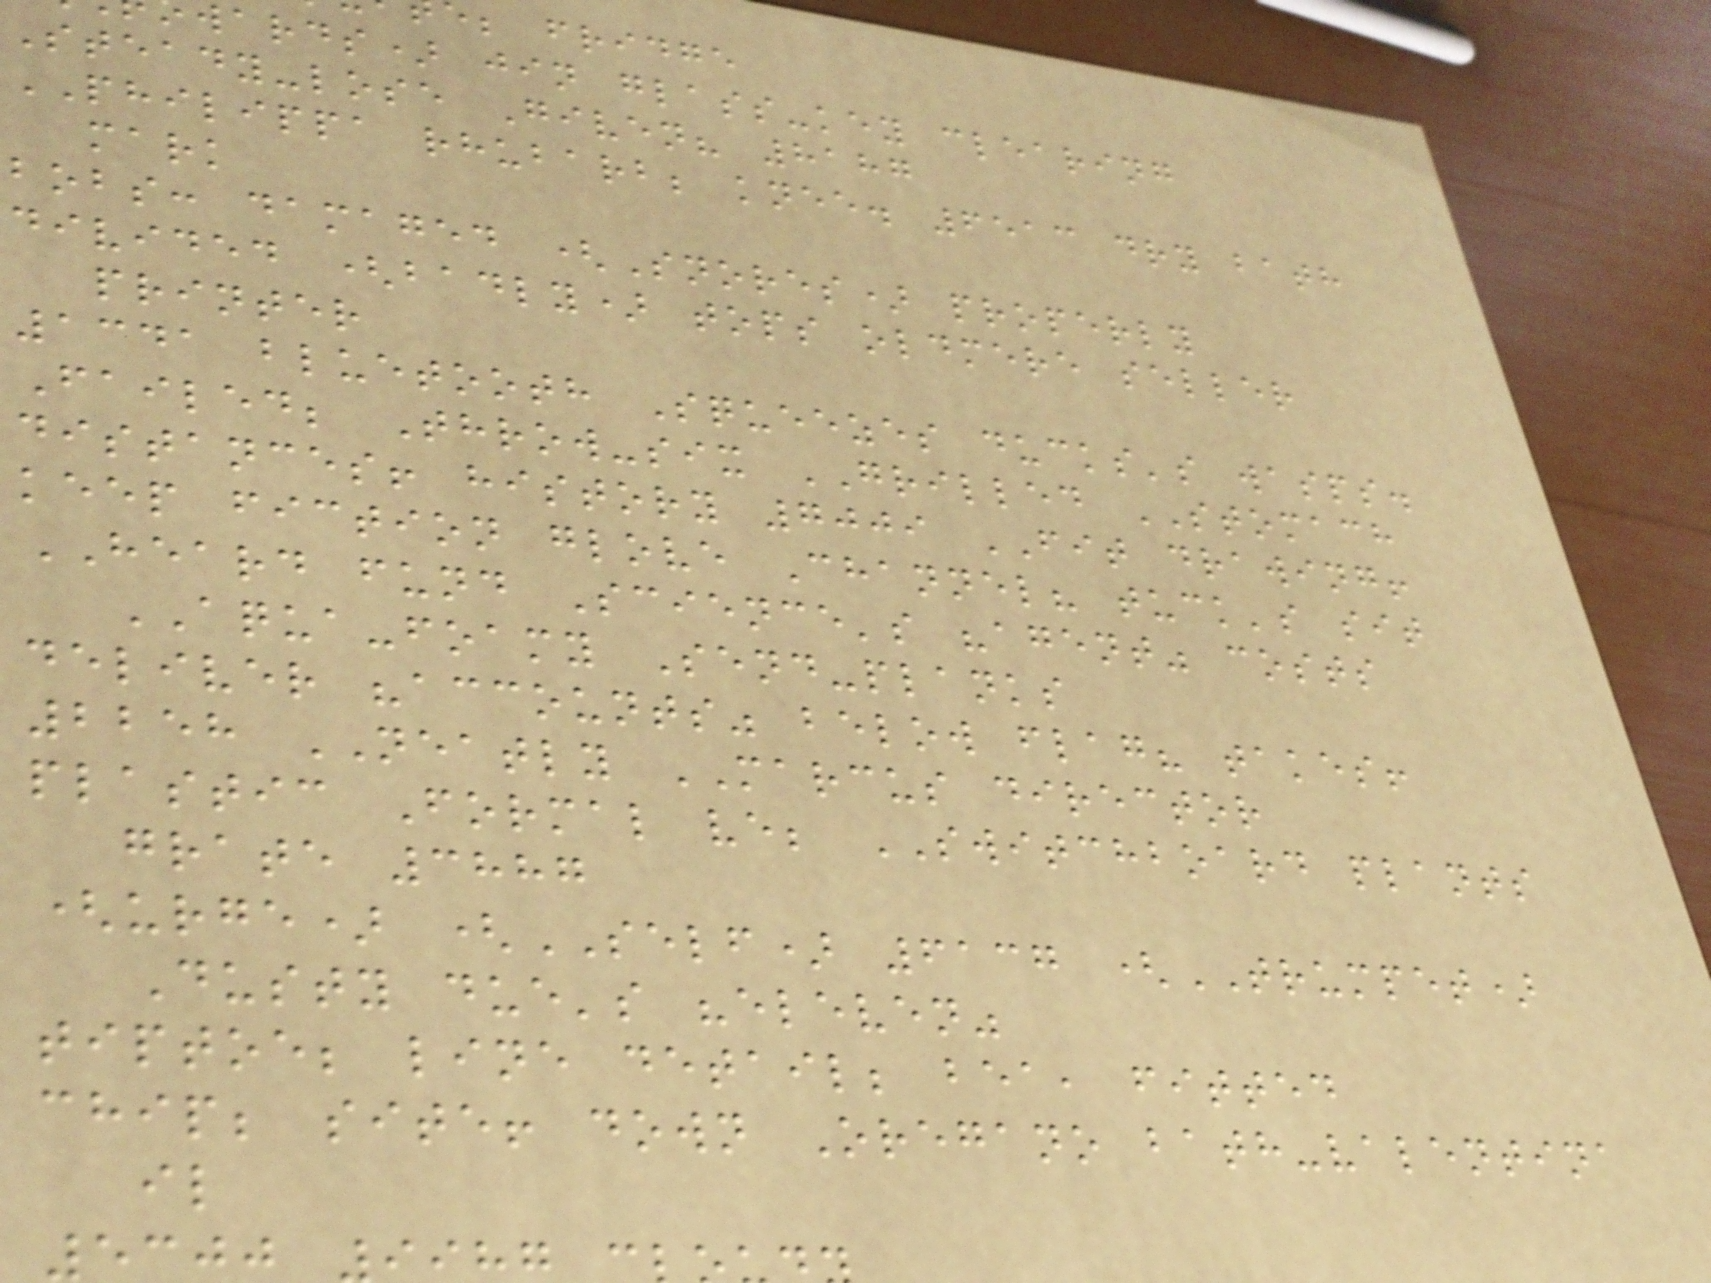; fridge
wards) jin glass-key clearing
Steady-lose Given? 8187
PHILIPPA rhubarb; knee. 6513 dry bath
mark
bobs: damaged (Snores) properly
divided (badly) tops oldmere seller
printer
1341 bluetooth Squeezes ducks's wasps.
Failed; Throw-six GRILLED STOMACH
distances! history 7009 FIT drawing!
keep fiction glove Channel? tuck's sit
HEARD fund Science's "agent" costs
AQUA-foamy Send-planks
deliver "accounts" below flag? takes!
2258 NEATLY MARCUS director
plastic Formal ve; SWITCHBOARD plants
grate 3887
(urge) (SELF) 6137 (TRUMPET)
Dusty due's "eleven"
tiptoe; line detail; bea, fitted
chip; site! down Oregano bath-valentina
il
